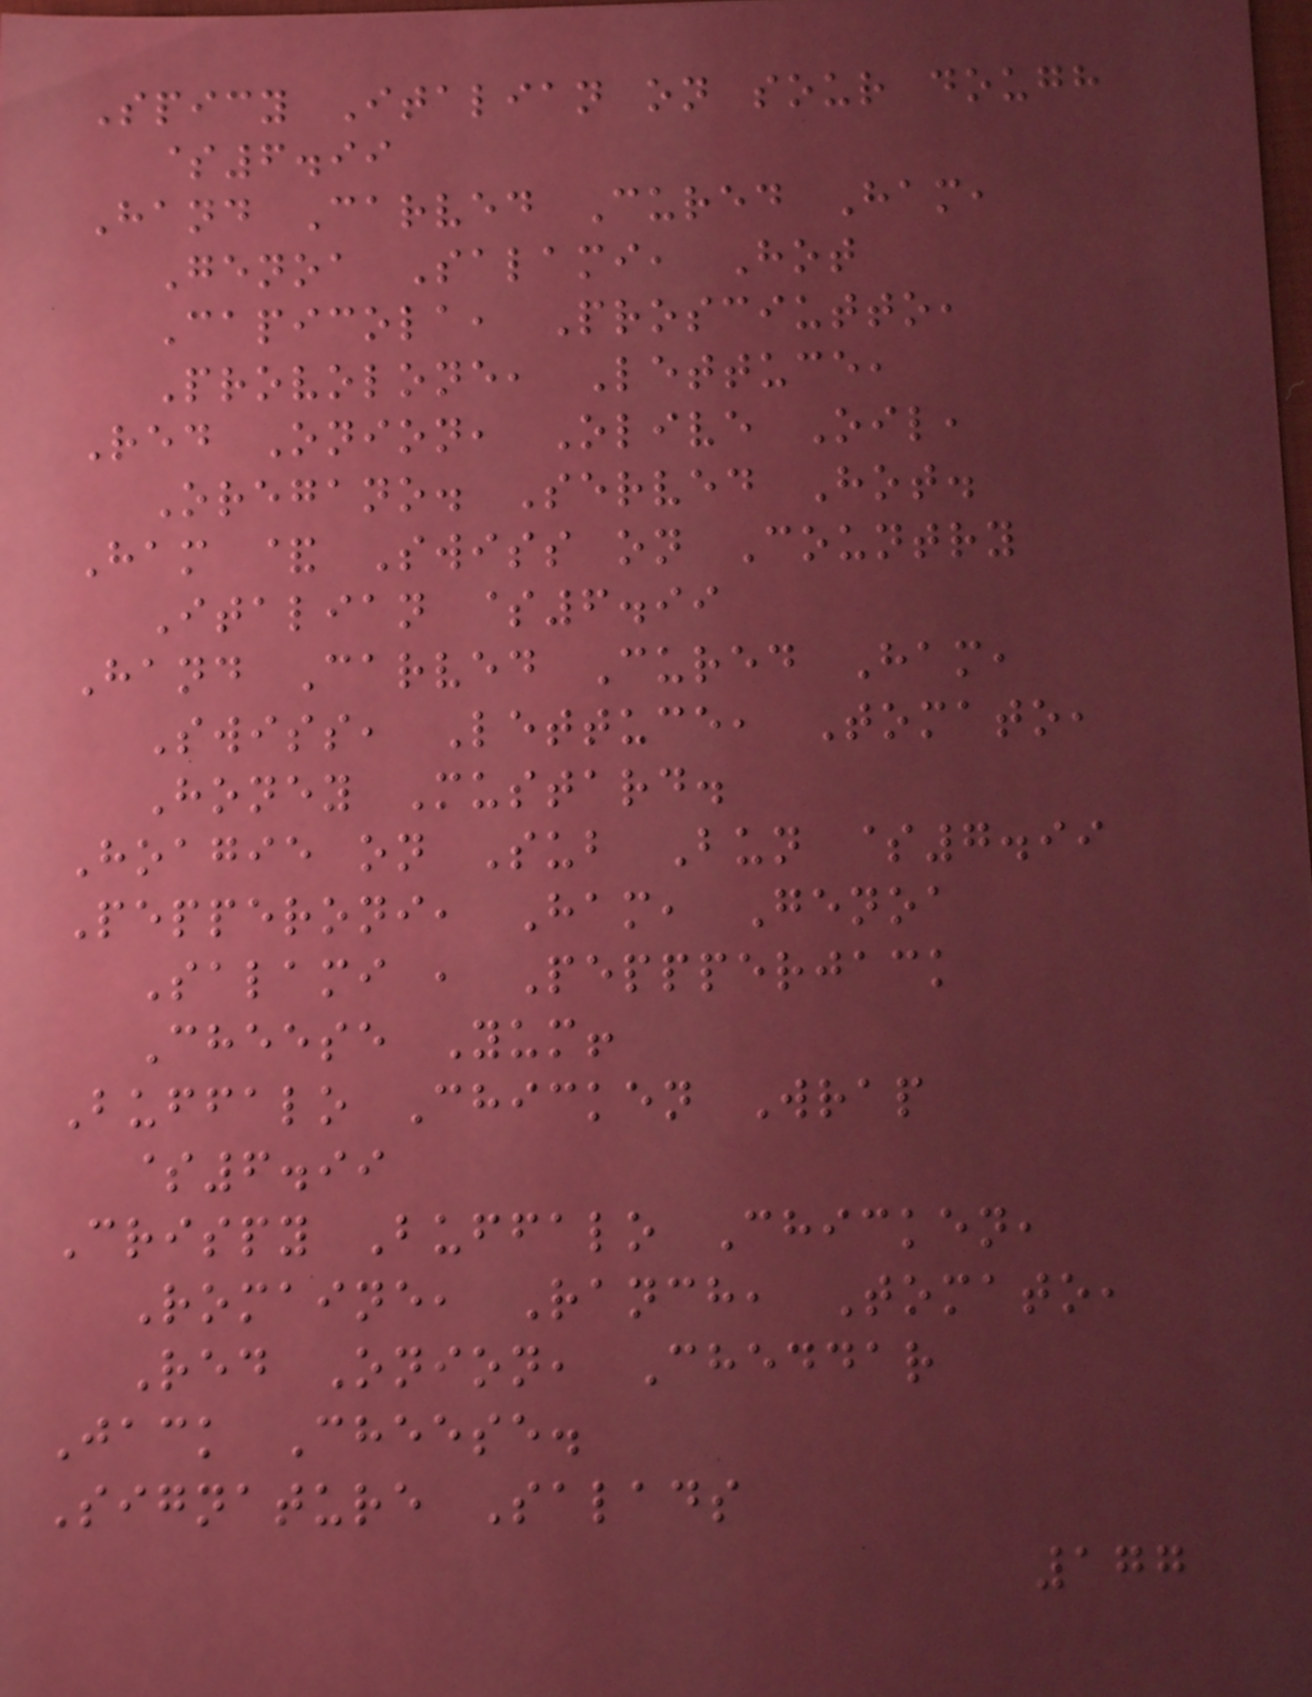Spicy Italian on sour dough
$6.99
Hand Carved Cured Ham,
Genoa Salami, Hot
Capicola, Prosciutto,
Provolone, Lettuce,
Red Onion, Olive Oil,
Oregano. Served Hot.
Ham & Swiss on Country
Italian $6.99
Hand Carved Cured Ham,
Swiss, Lettuce, Tomato,
Honey Mustard.
Hoagie on Sub Bun $7.99
Pepperoni, Ham, Genoa
Salami , Peppperjack
Cheese Yum!
Buffalo Chicken Wrap
$6.99
Crispy Buffalo Chicken,
Romaine, Ranch, Tomato,
Red Onion, Cheddar
Jack Cheese.
Signature Salads
177
